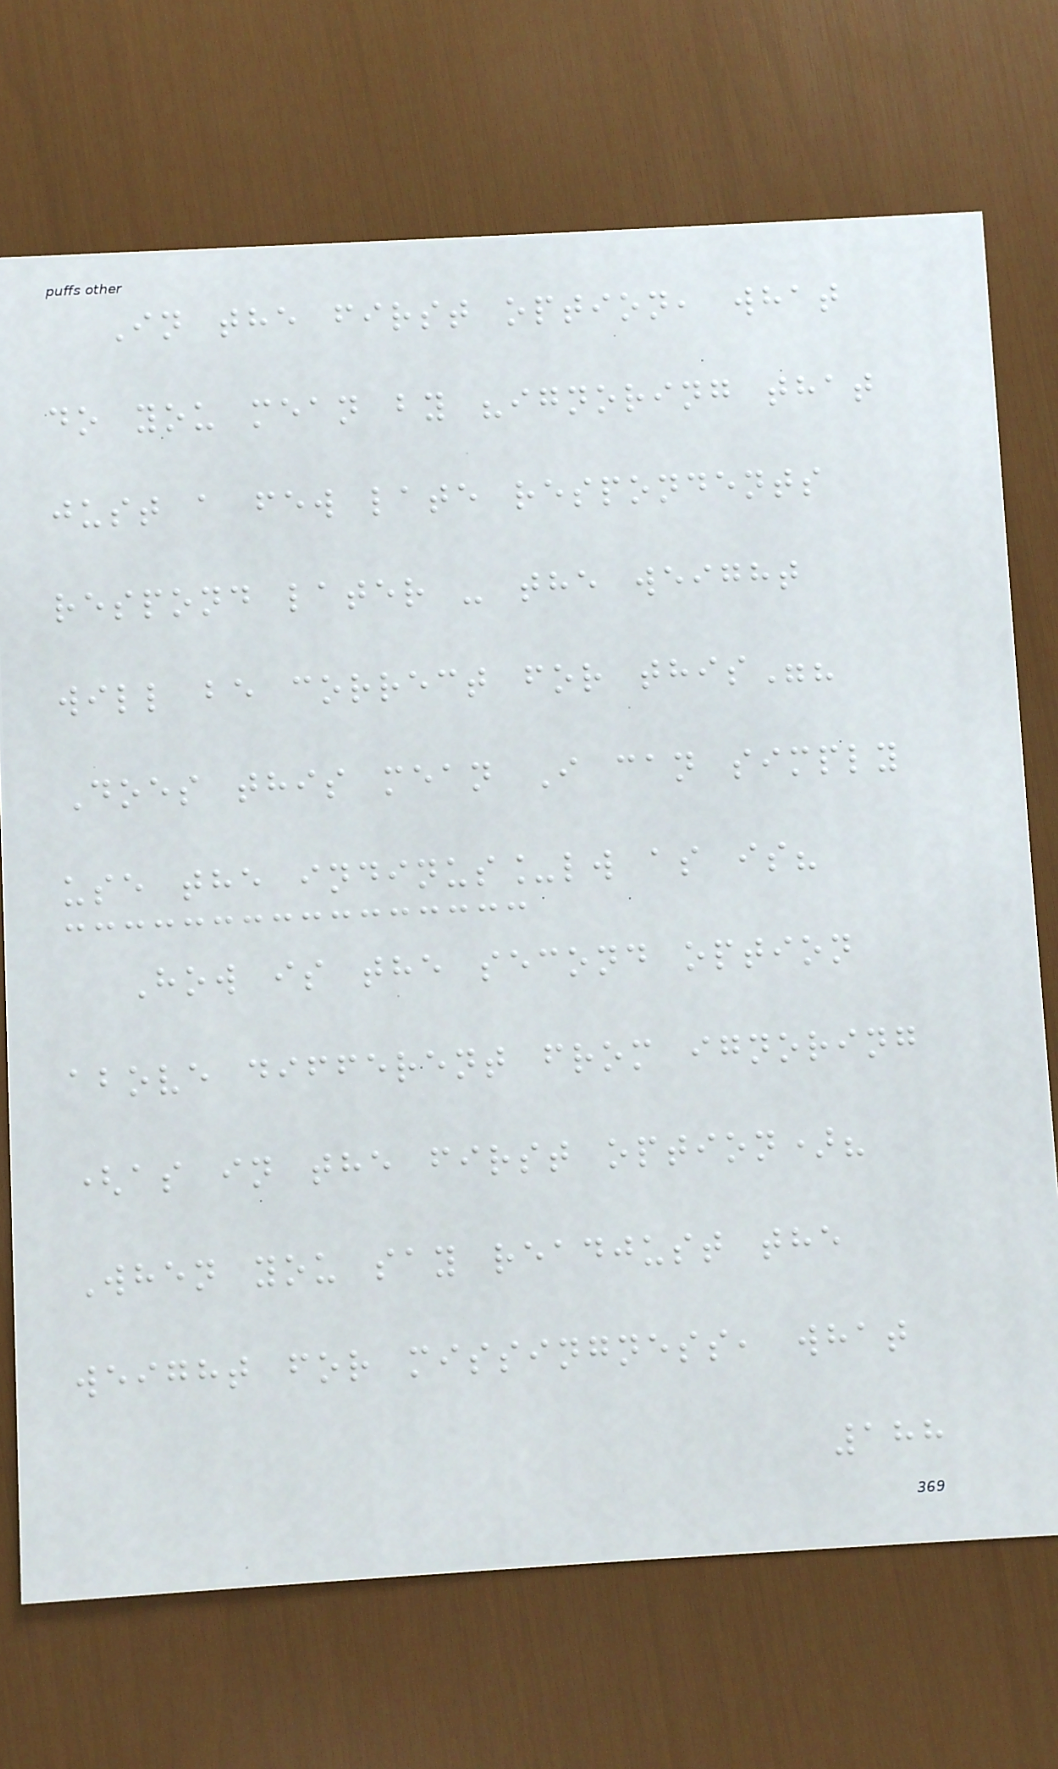In the first option, what
do you mean by "ignoring that
just a few late respondents
respond later - the weight
will be correct for this"?
Does this mean I can simply
use the indinus_lw as is?
How is the second option
above different from ignoring
(as in the first option)?
When you say readjust the
weight for missingness, what
188
